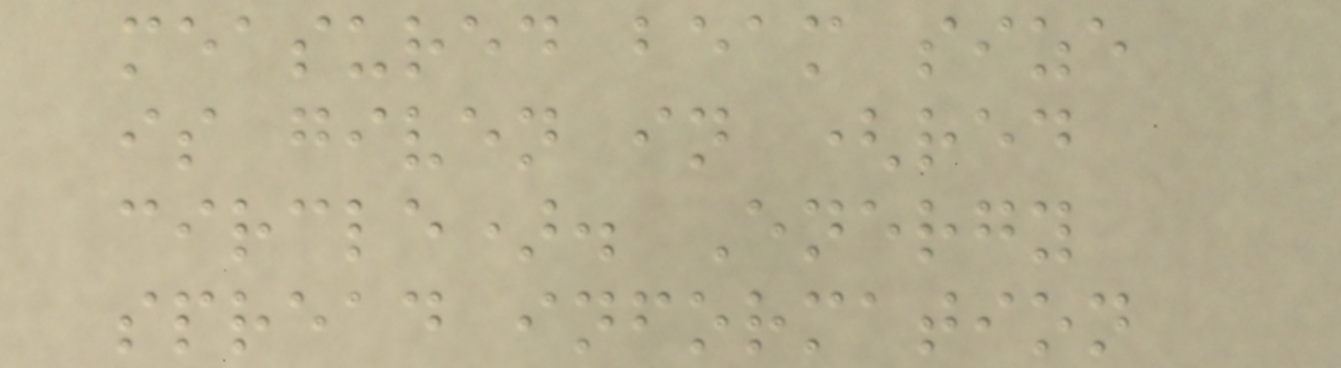measured beam size
is given in (red
circle). Energy
spread information
